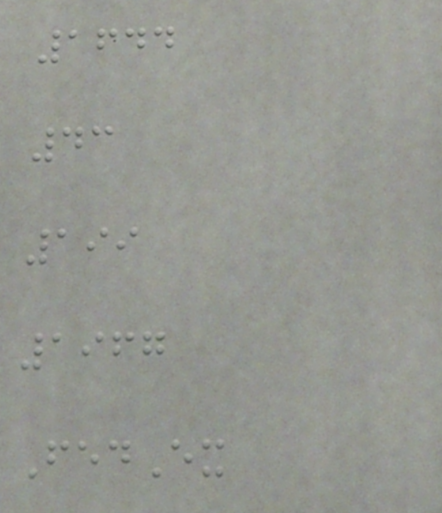1644
43
199
1967
FedEx
